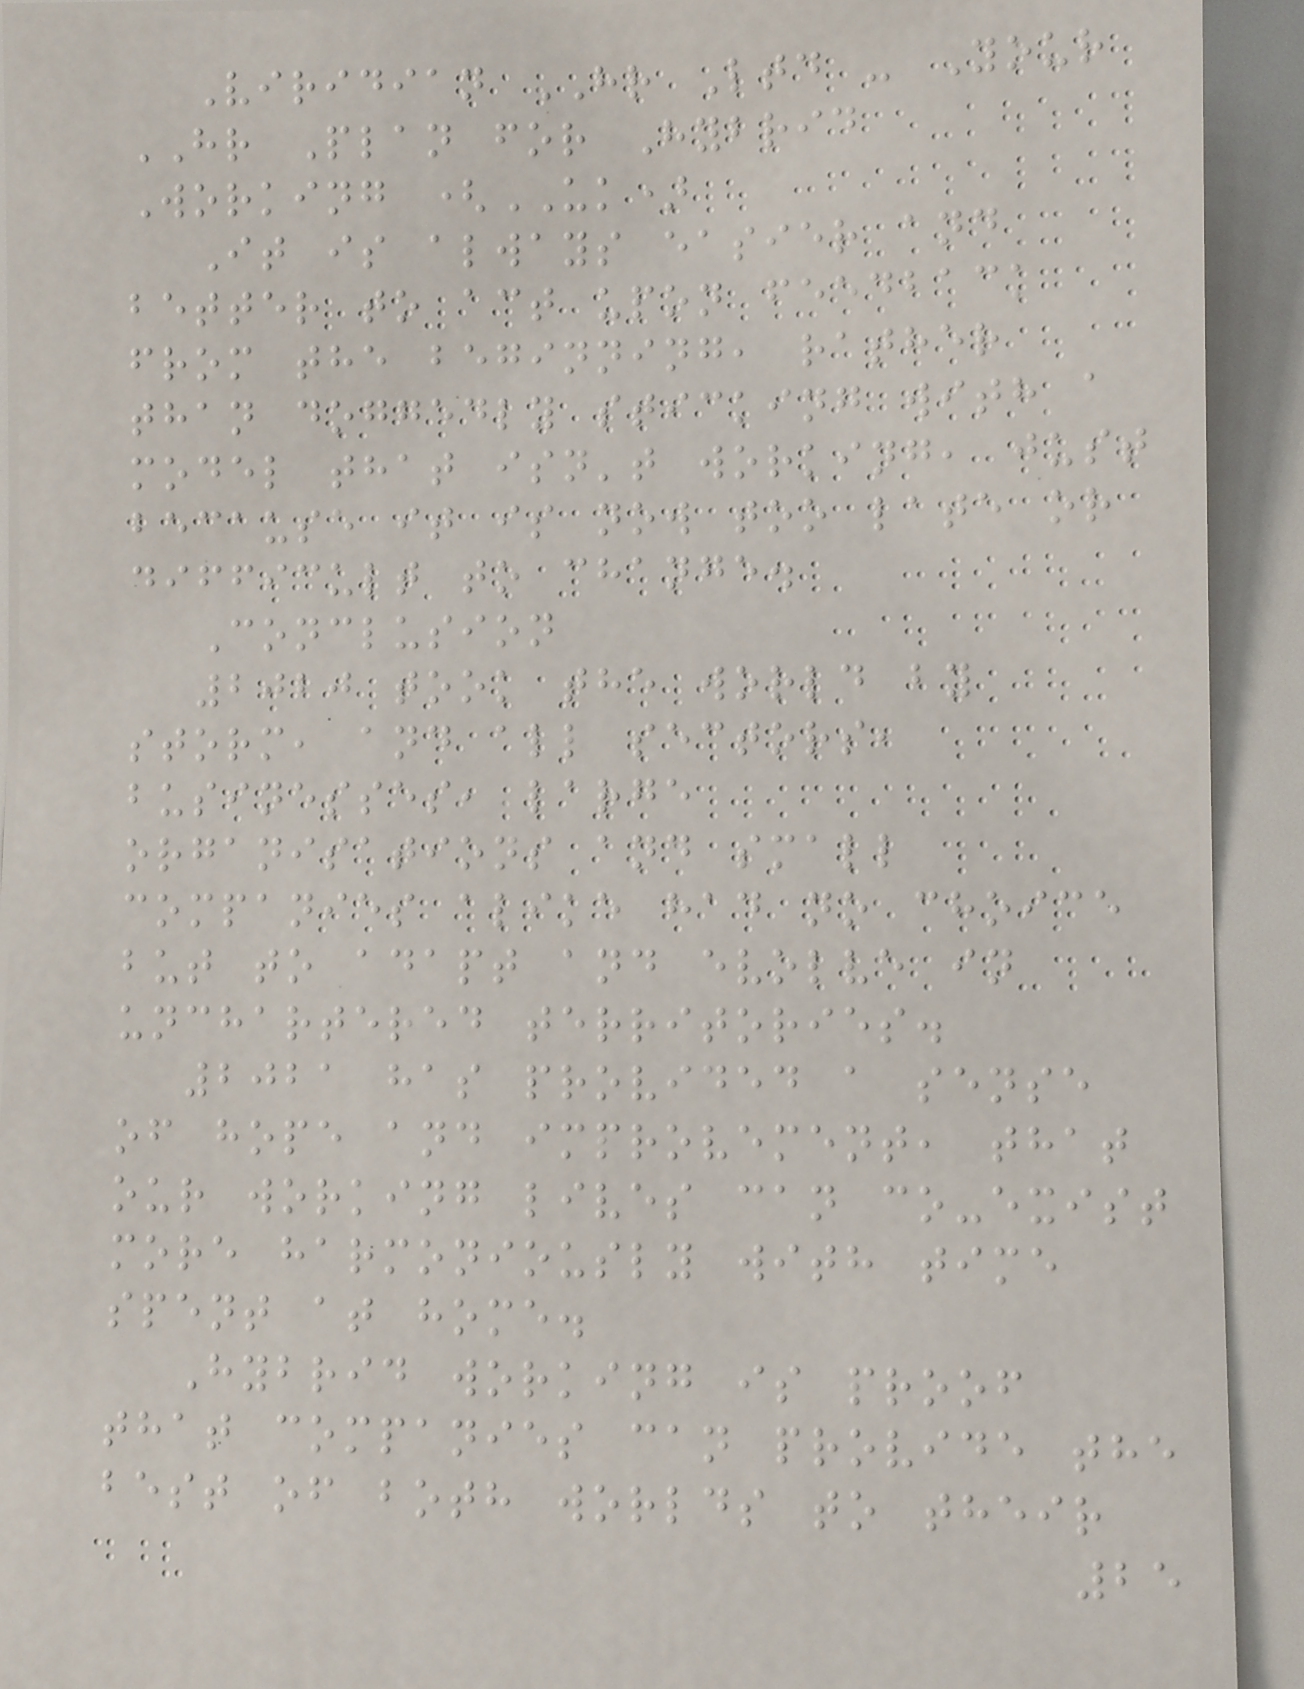Viridian HR Ltd - Your
HR Plan for Hybrid
Working (UK)
It is always easier and
better to act upon feedback
from the beginning, rather
than doggedly sticking with a
model that isn't working, just
because it is now too late or
difficult to change.
Conclusion
2020 took the world by
storm, and all sectors,
businesses, large
organisations and small
companies alike had no choice
but to adapt and evolve in
unchartered territories.
2021 has provided a sense
of hope and improvement, that
our working lives can co-exist
more harmoniously with time
spent at home.
Hybrid working is proof
that companies can provide the
best of both worlds to their
25
